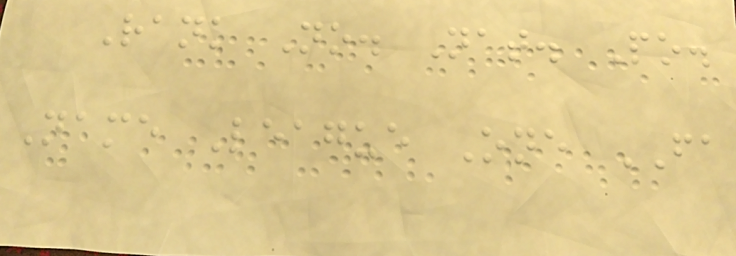Rank No. Nat. Po.
Name League One FA
